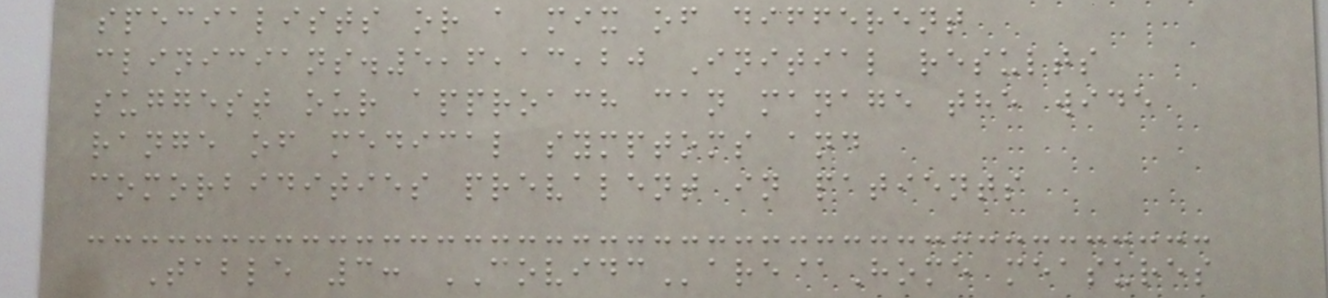specialists or a mix of different
clinicians.5,6,13,20 Initial results
suggest our approach can manage the wide
range of medical symptoms and
comorbidities prevalent in patients
Table 3: COVIDCare@Home measures
